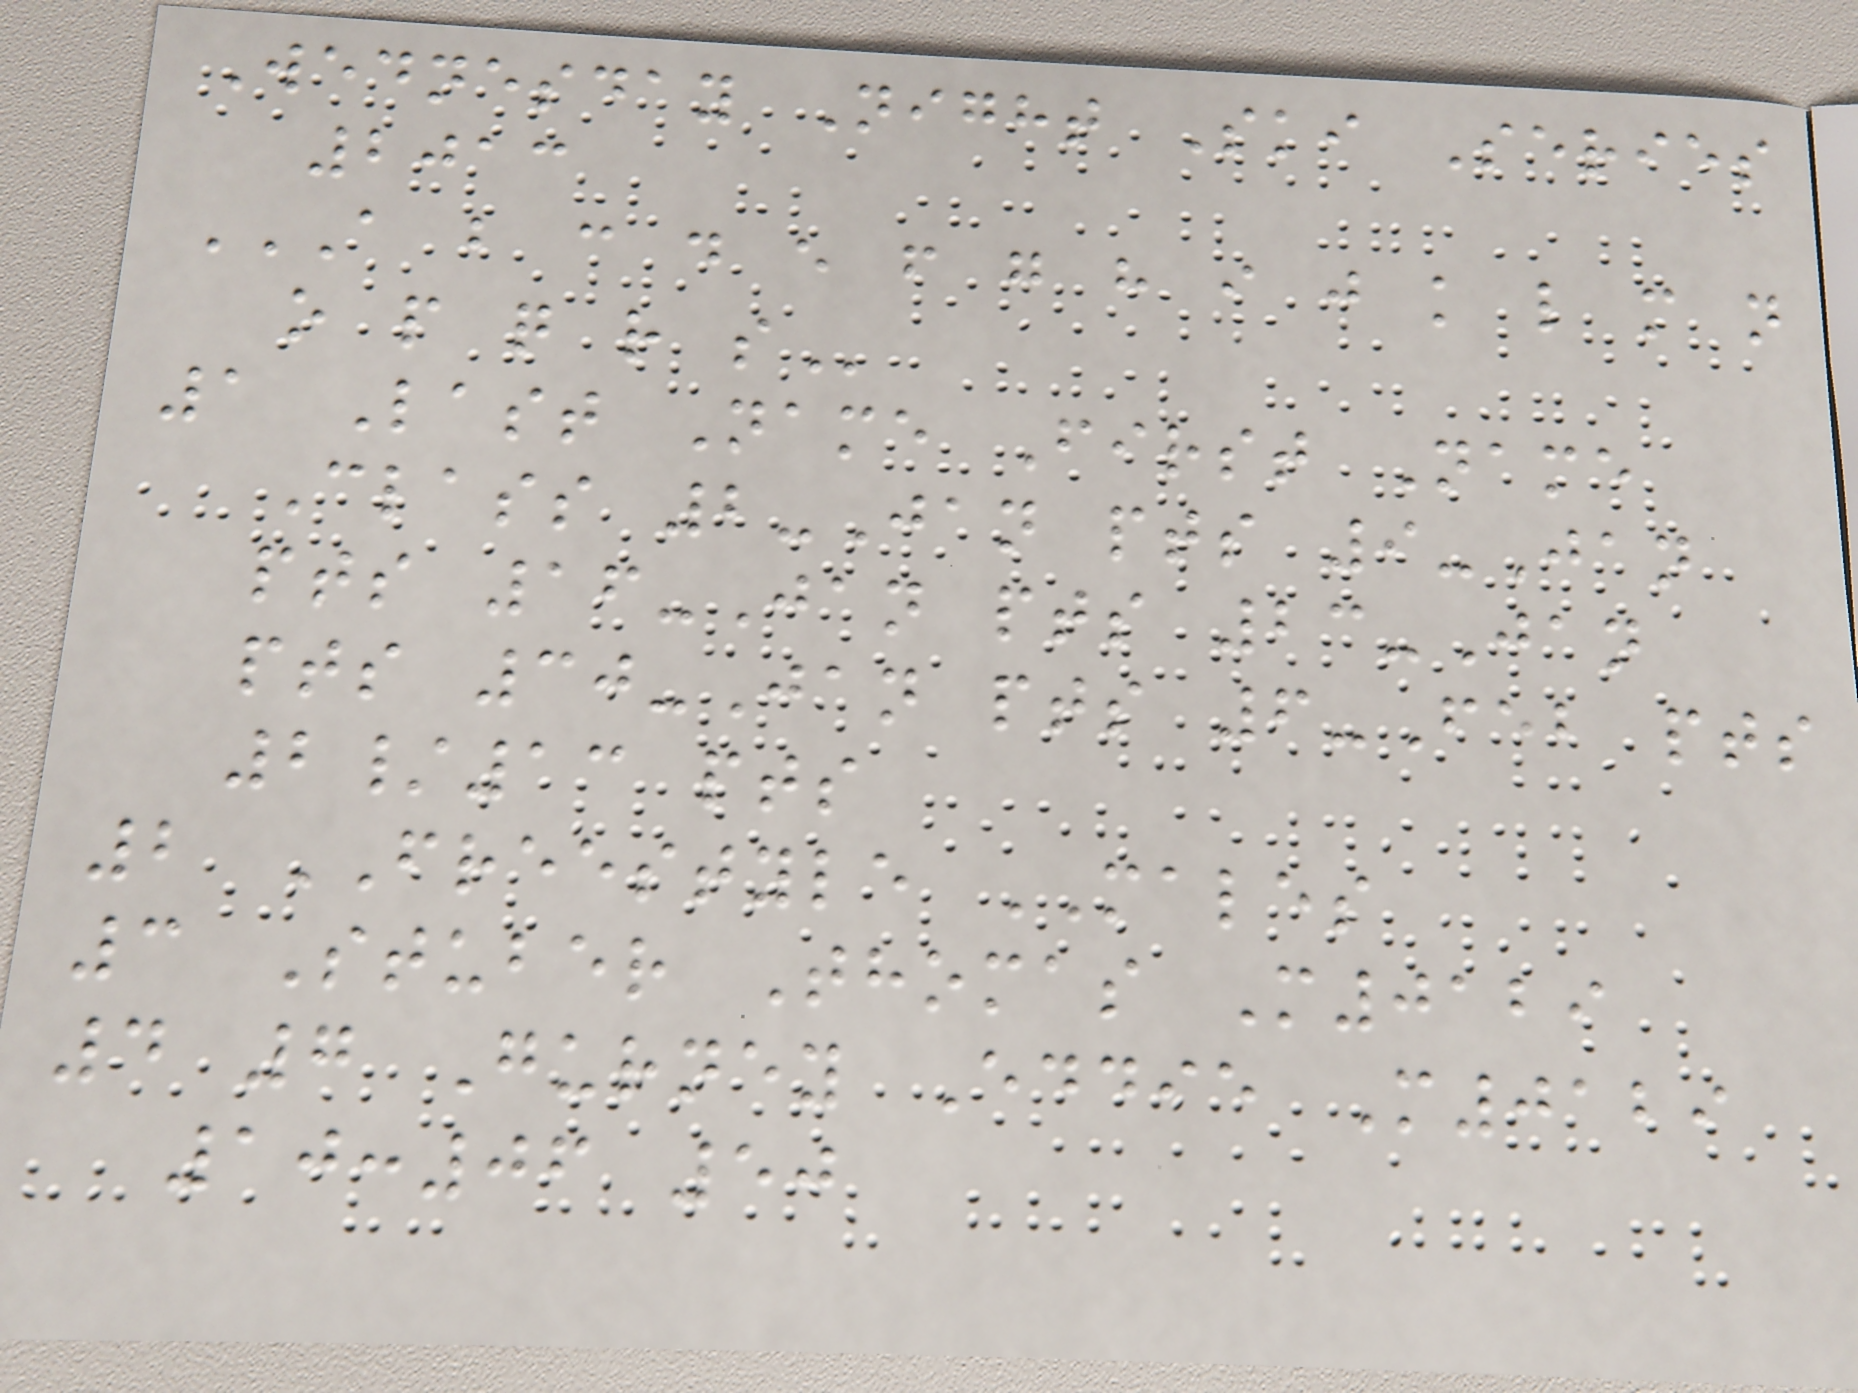Wednesday Night Ski Series
2013
A B C D E F G H I J K L M N
O P Q R S
1 Last Name First Name
Class 2-Jan pts 9-Jan
pts 16-Jan pts 23-Jan
pts 30-Jan pts 6-Feb pts
2/13 pts
2 FREESTYLE MALES
3 Stuber Thomas M0129
4 7 Gurney Eddie M0129
10:06 50
